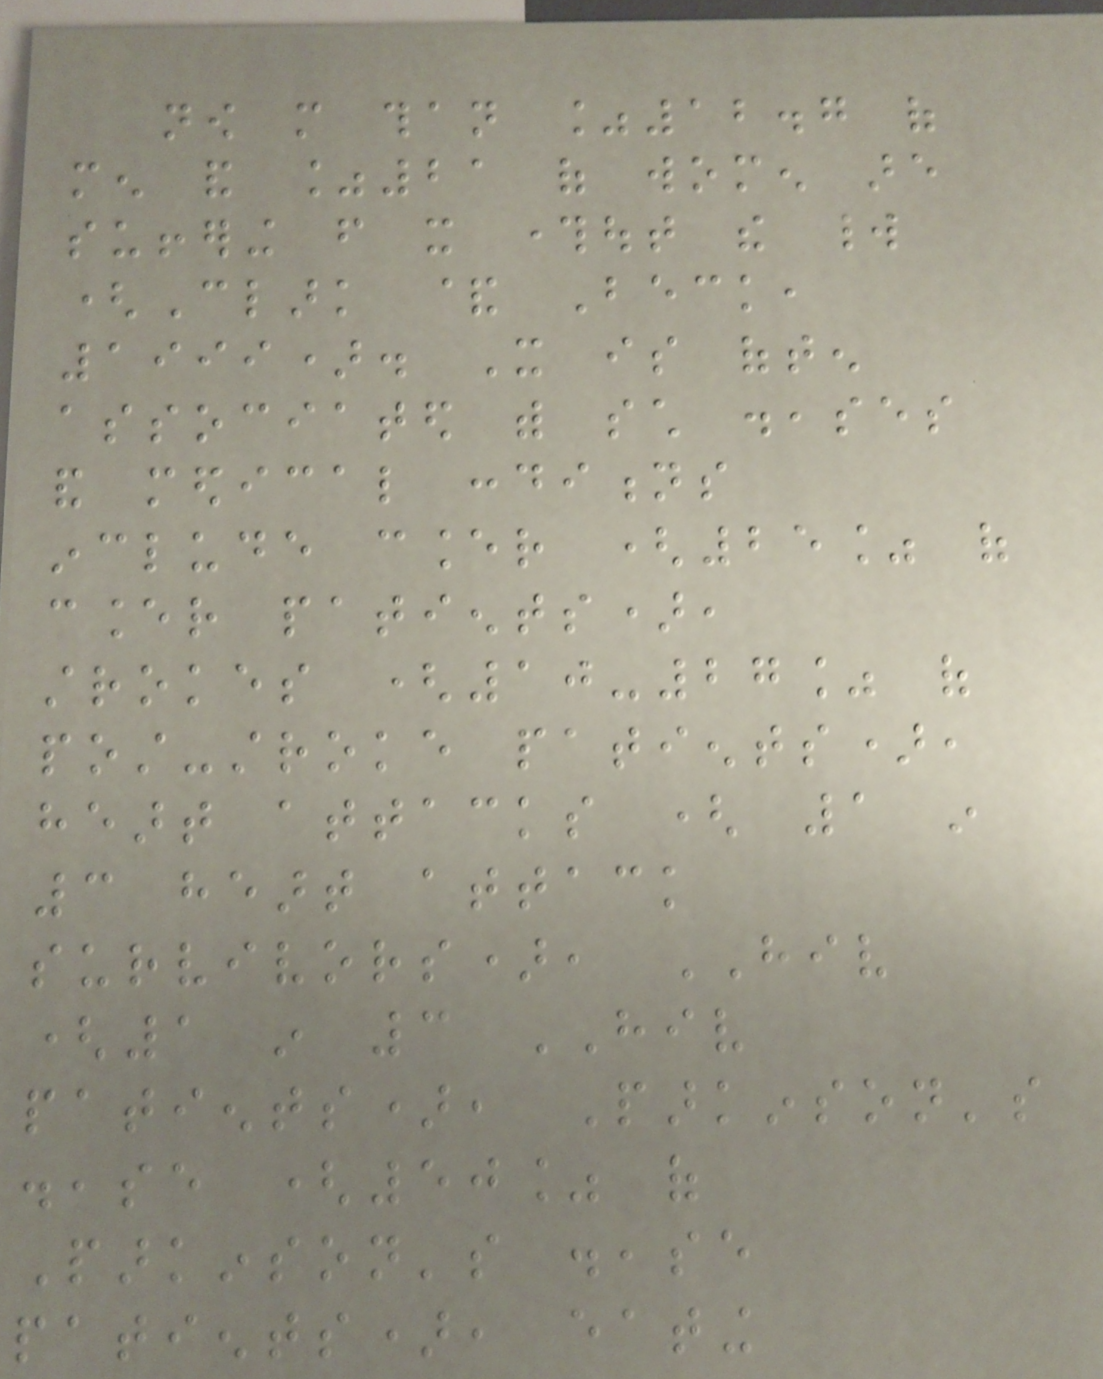now more than %12.7 of
men and %21 of women are
suffering from it throughout the world
(Clark & Beck,
1999). It is often
associated with such diseases
and medical conditions
include cancer (25% of
cancer patients),
strokes (10-27% of
post-stroke patients),
heart attacks ( 1 in
3 heart attack
survivors), HIV
(1 in 3 HIV
patients), Parkinson's
disease (50% of
Parkinson's disease
patients), eating
